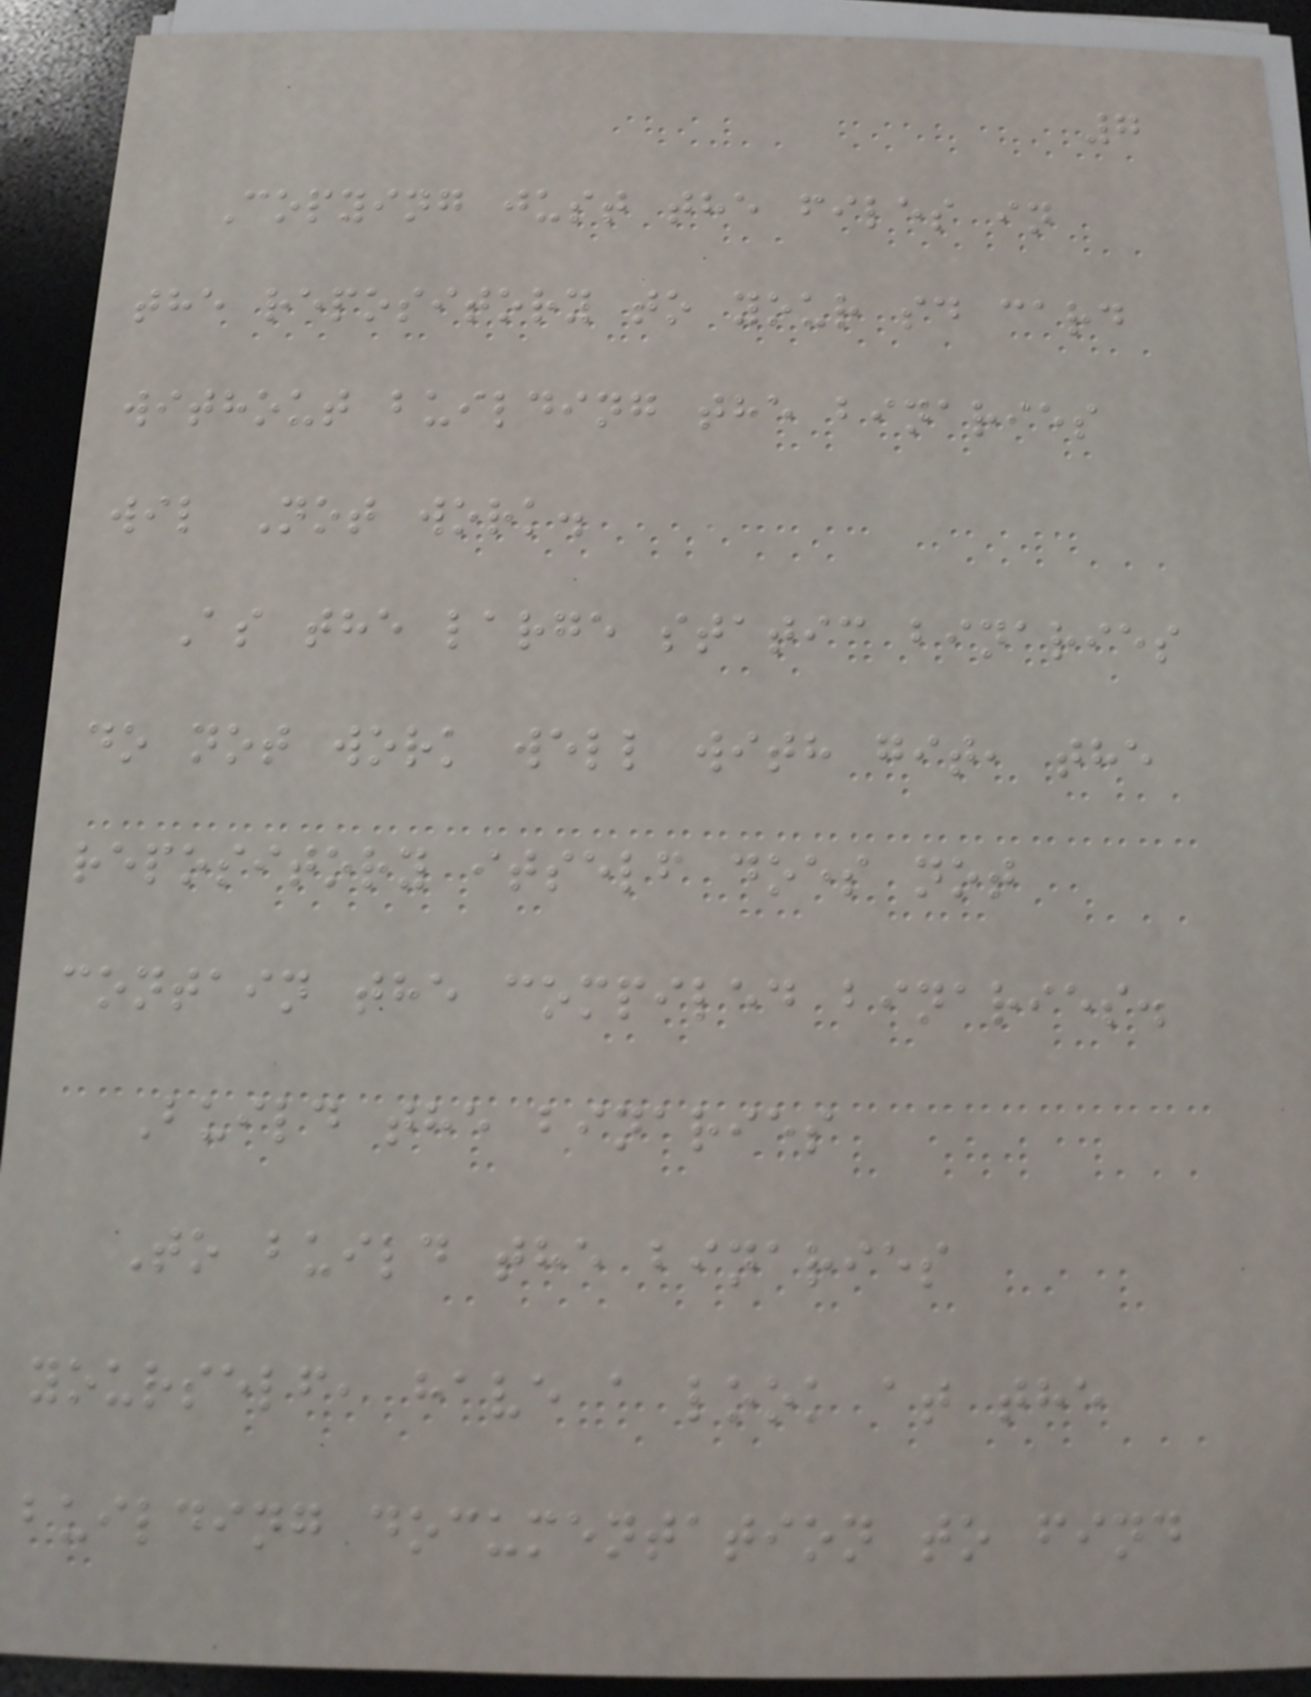7
Copying just the files in
the repository to your sd card
without building the binaries
wil Not work.
As the large static binaries
do not work well with git, the
repository itself does not
contain the compiled binaries.
Build the binaries
To build the binaries
yourself, have a look at the
building documentation to find
